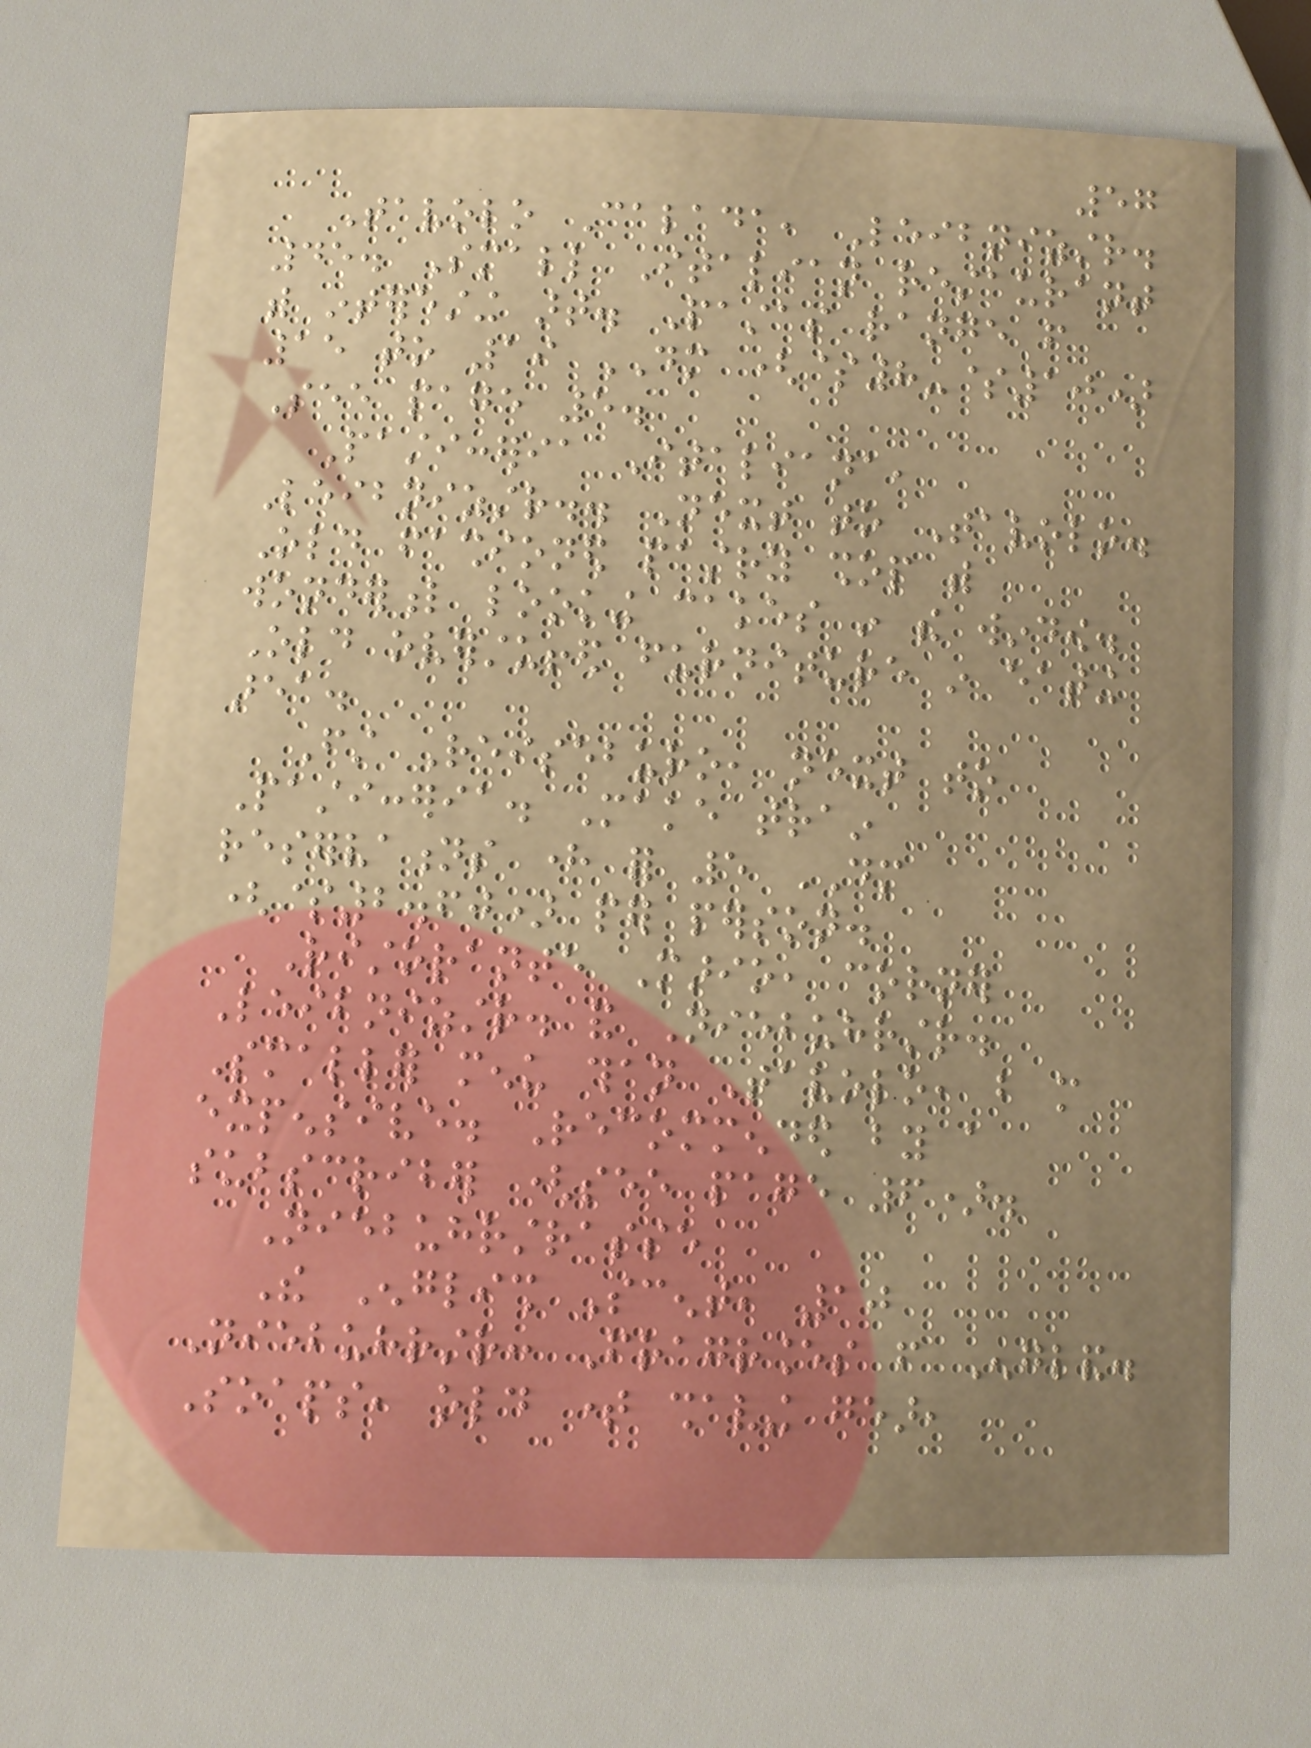57
Tavolo Calada, Leibnizstr.
45. Small Italian restaurant
with interesting art. Pastas range from
15 to 19 DM ($8-$10)
See page 5.
Pasticceria Italiana,
Leibnizstr.. Next to Tavolo.
Old fashioned pastry shop with
wonderful looking cakes in the window.
Old overstuffed furniture in eating
area.
First Reiseburo, next to
Pasticceria. Make train
reservations here for 5 DM
($2.60) per person.
Ristorante Mario, corner
Leibnizstr. and Niebuhrstr.
Smaller menu than Tavolo, but more
expensive. Recommended by a
subscriber (see page 6).
Niebuhrstrasse
The English Scent, 10
Niebuhrstr: Fragrances from England.
Soaps, old time shaving gear,
